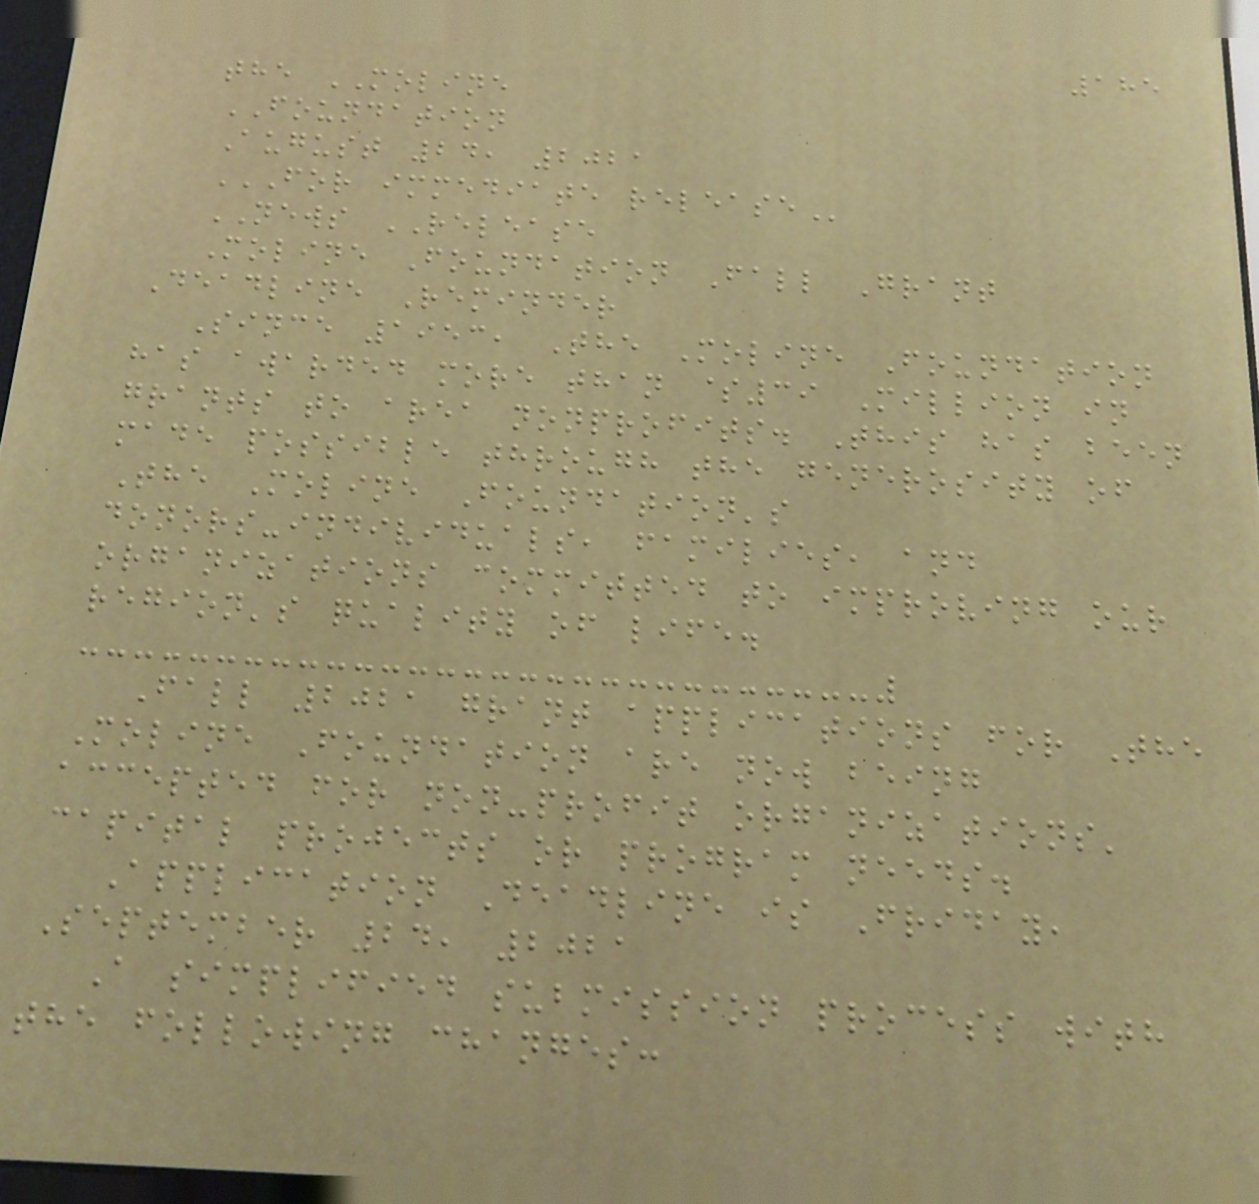185
the MOLINE
FOUNDATION
August 24, 2021
FOR IMMEDIATE RELEASE
NEWS RELEASE
Moline Foundation Fall Grant
Deadline Reminder
Since 1953, The Moline Foundation
has awarded more than $39 Million in
grants to area nonprofits. This has been
made possible through the generosity of
The Moline Foundation's
donors-individuals, families, and
organizations committed to improving our
region's quality of life.
Fall 2021 grant applications for The
Moline Foundation are now being
accepted for non-profit organizations'
capital projects or program needs.
Application Deadline is Friday,
September 24, 2021
A simplified submission process with
the following changes:
